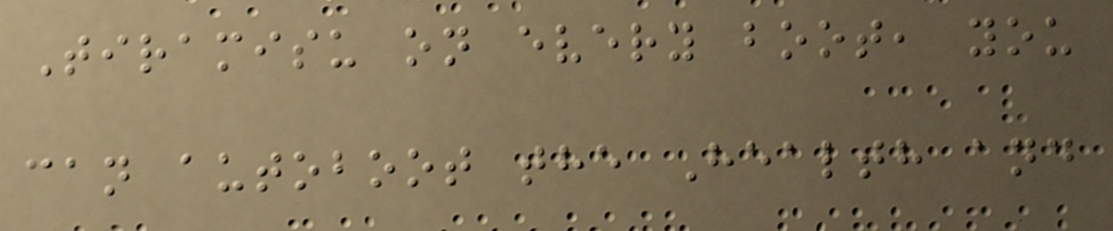Tiramisu on every boot, you
can autoboot the Health and
